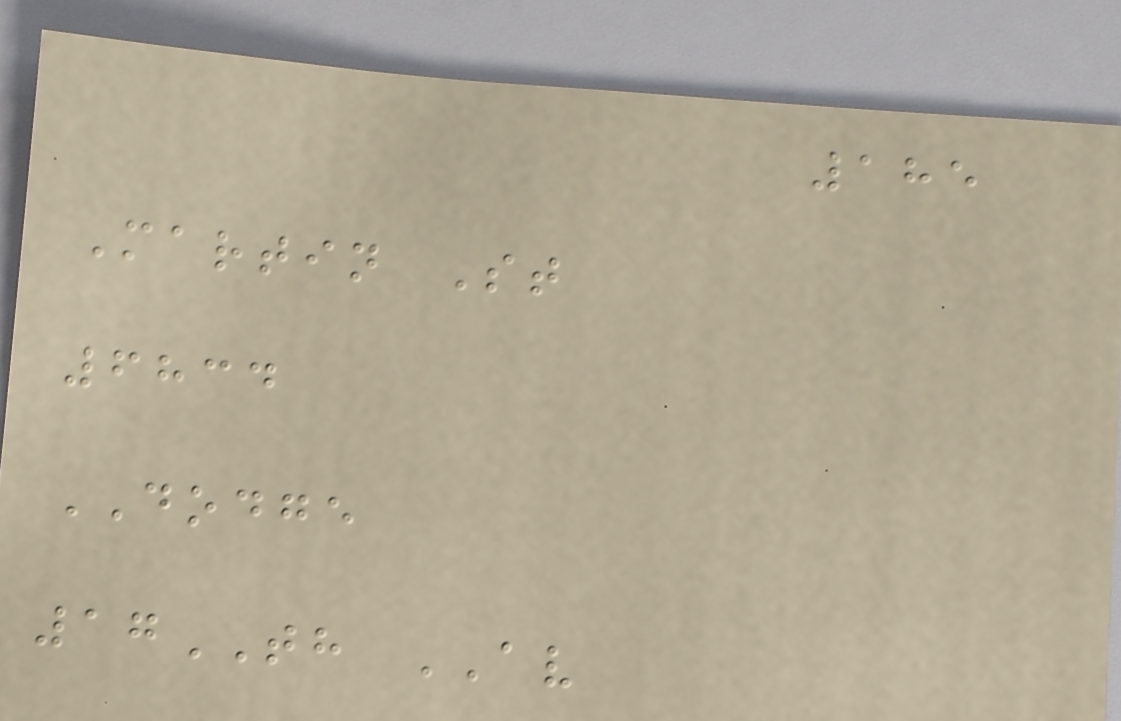185
Martin St
6834
DODGE
17TH AV
